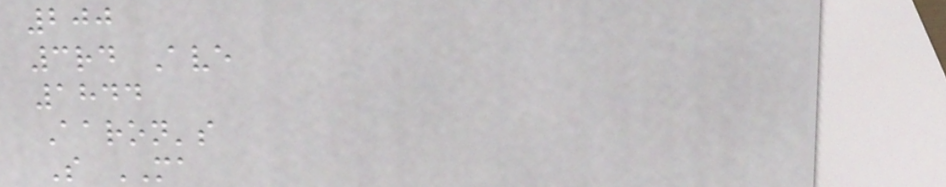200
3rd Ave
1844
Aaron's
S MA
